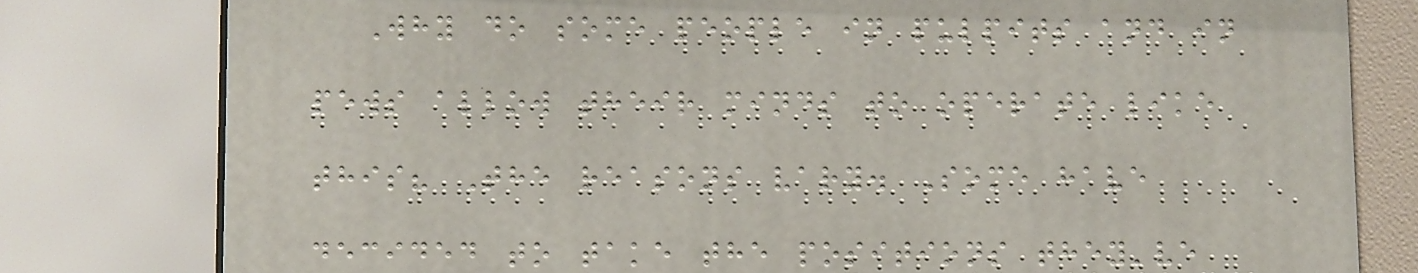Why do some people in pulpits and in
pews allow their minds to operate like
this? The reasons vary. Some have
decided to take the positions they've
